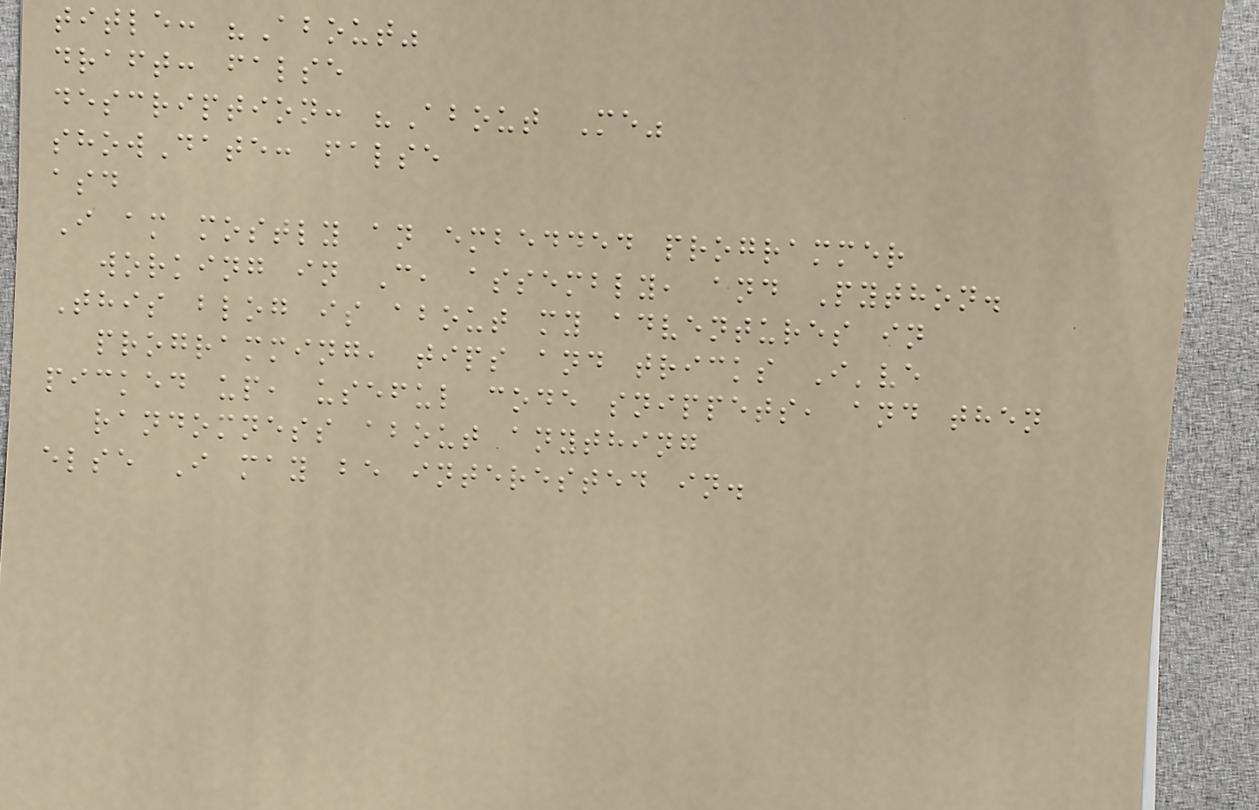title: "About"
draft: false
description: "About Me"
showDate: false
asd
I am mostly an embedded programmer
working in C, assembly, and Python.
This blog is about my adventures in
programming, tips and tricks I've
picked up, useful code snippets, and then
randomness about anything
else I may be interested in.
